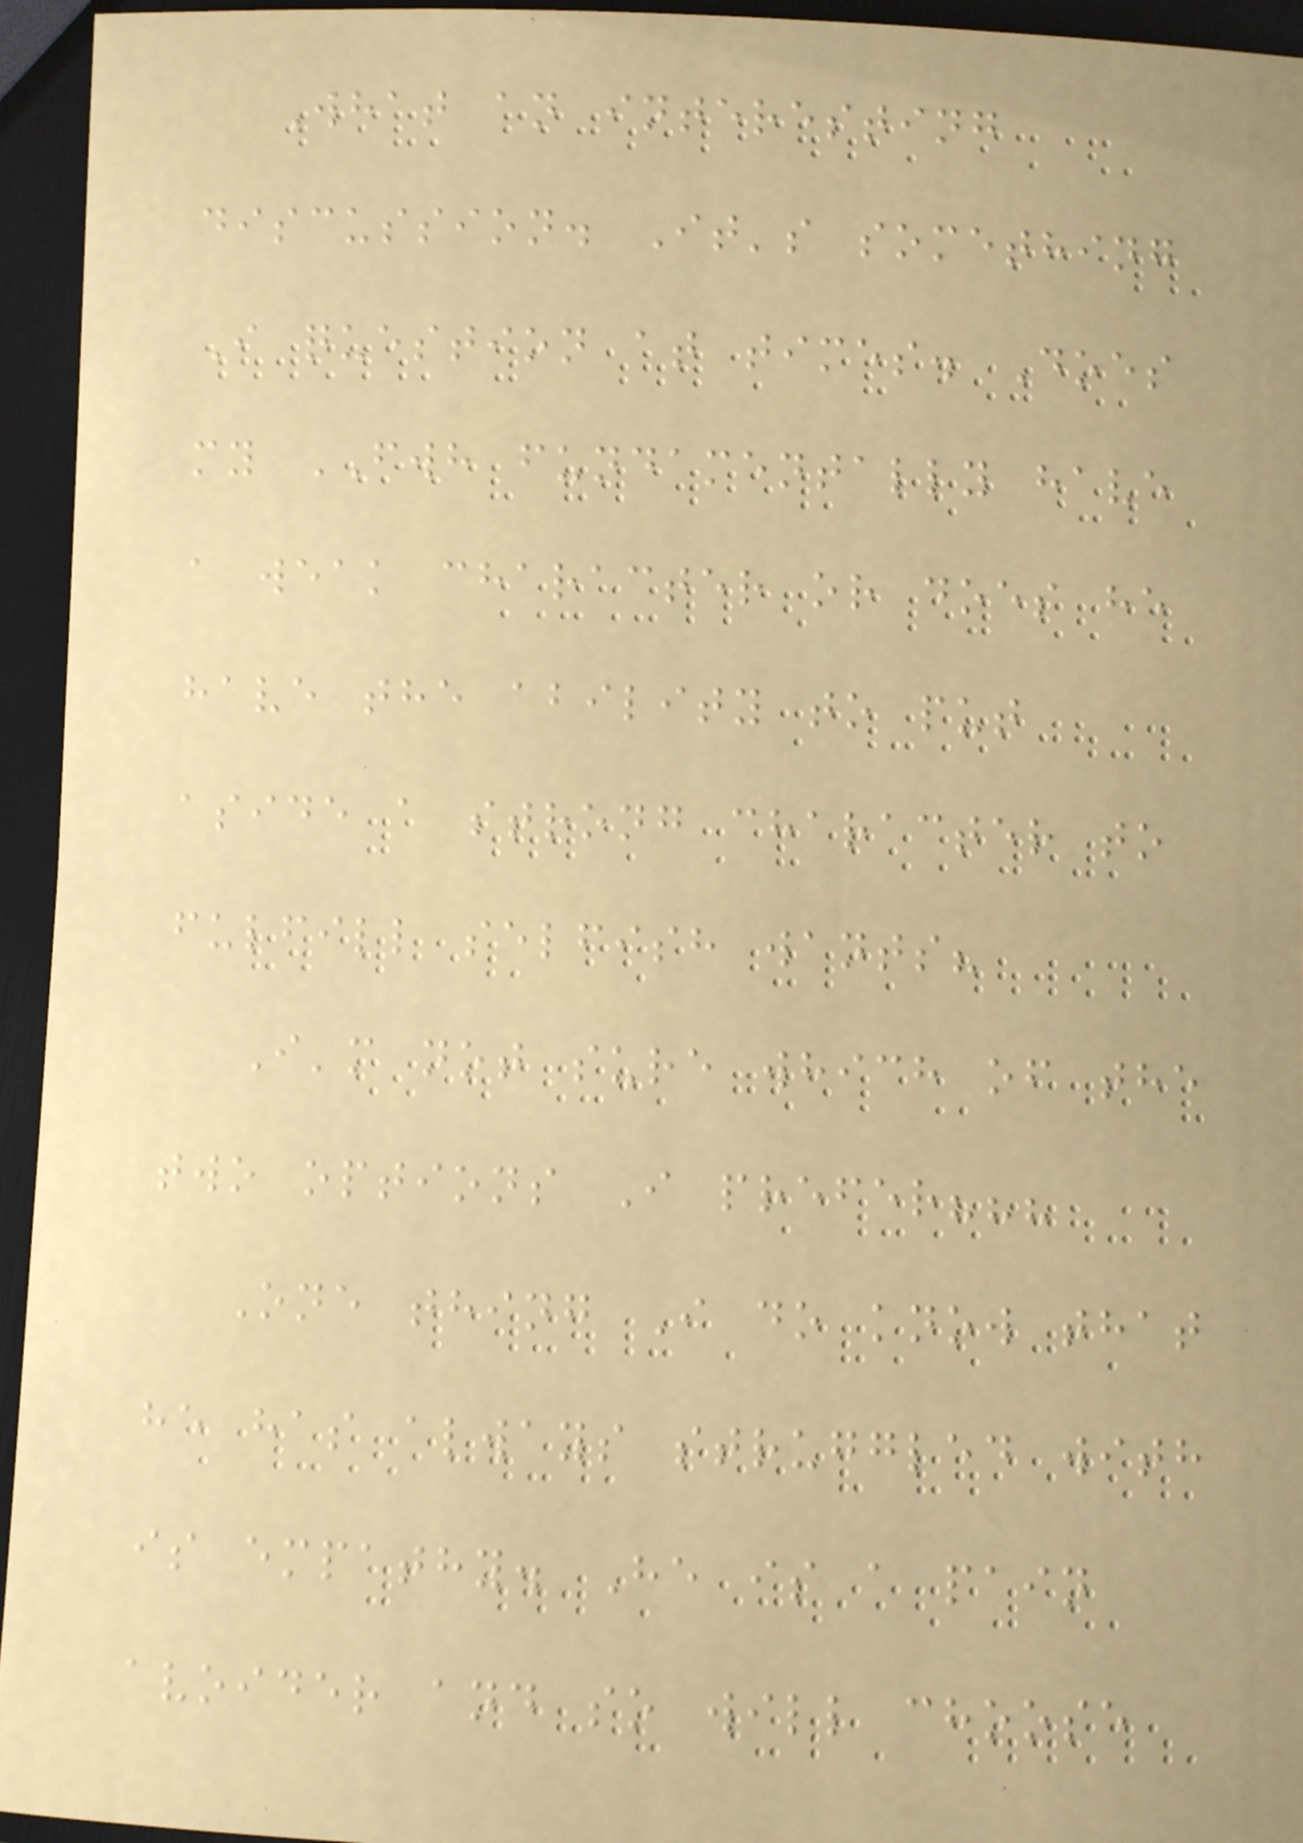What an interesting
discussion. It's something
I question at times. Does
my FWH fundamentally have
a weak character or does he
have the ability to put
aside a strong character to
fulfill selfish wants?
I'm not sure which of the
two options I prefer???
One thing I do know that
he has always struggled with
is empathy. He is a pain
avoider and so will choose
